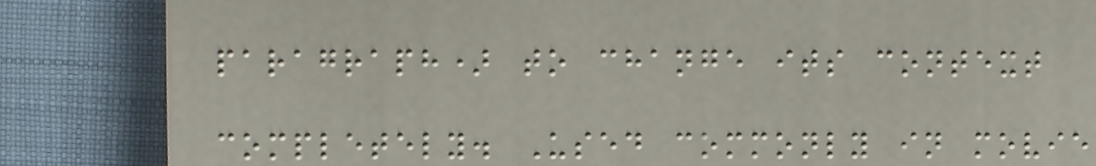paragraph) to change its context
completely. Used commonly in movie
